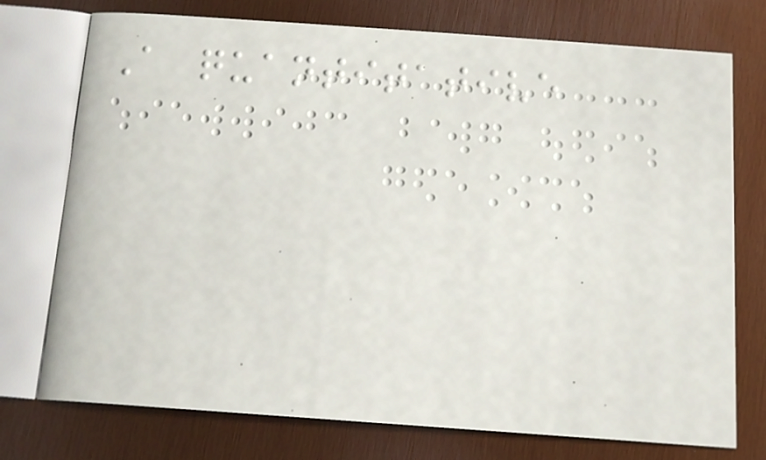A quantitative
